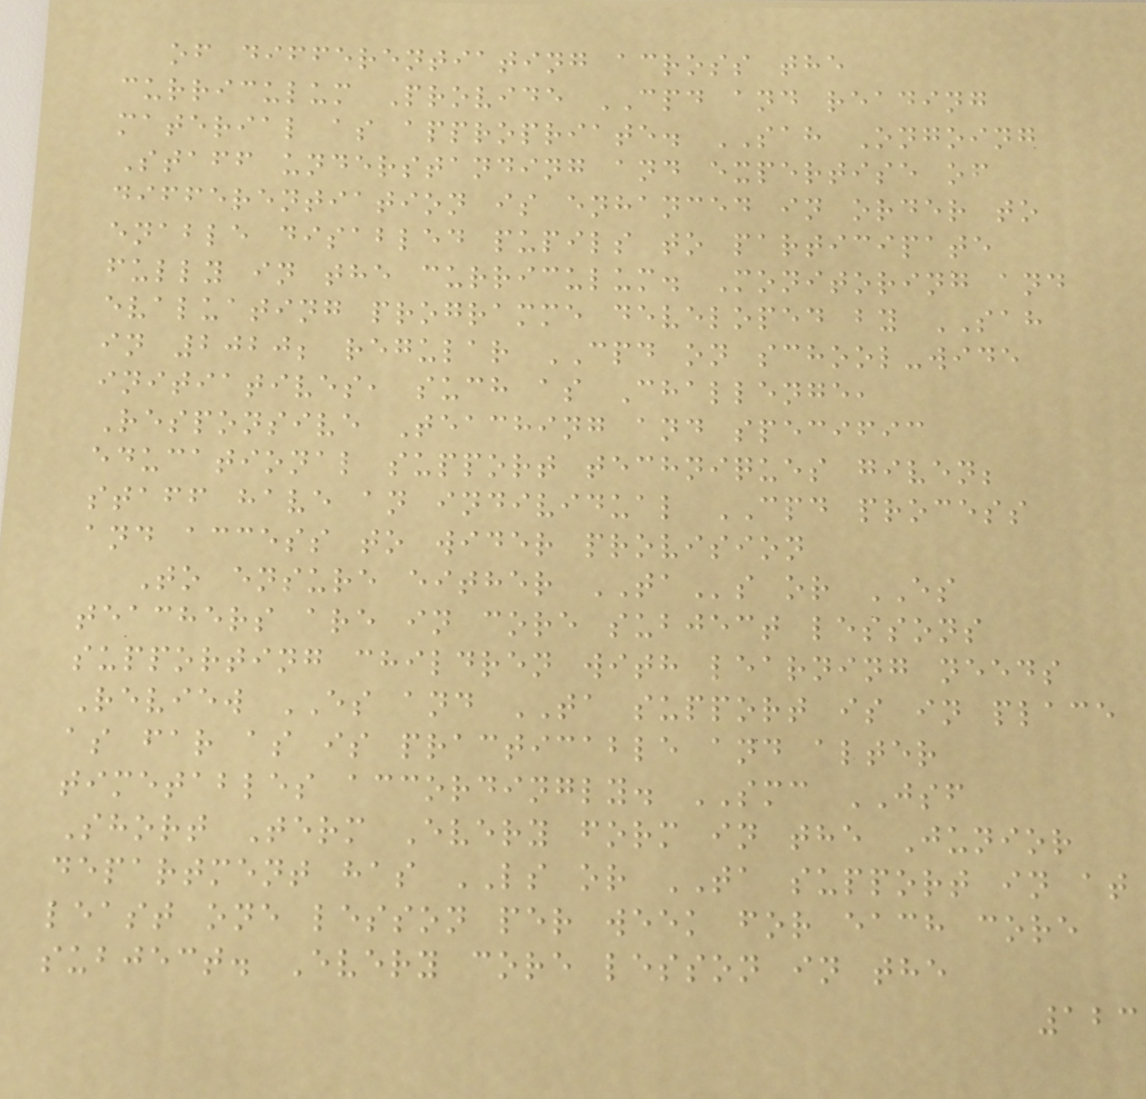of differentiating across the
curriculum Provide CPD and reading
material as appropriate. SAH Ongoing
Staff understanding and expertise of
differentiation is enhanced in order to
enable disabled pupils to participate
fully in the curriculum. Monitoring and
evaluating programme developed by SAH
in 2020; regular CPD on school-wide
initiatives, such as Challenge,
Responsive Teaching and specific
educational support techniques given;
staff have an individual CPD process
and access to wider provision
To ensure either TAs or ES
teachers are in core subject lessons
supporting children with learning needs
Review ES and TA support is in place
as far as is practicable and alter
timetables accordingly. SMC JSF
Short Term Every form in the Junior
department has LS or TA support in at
least one lesson per week for each core
subject. Every core lesson in the
123
